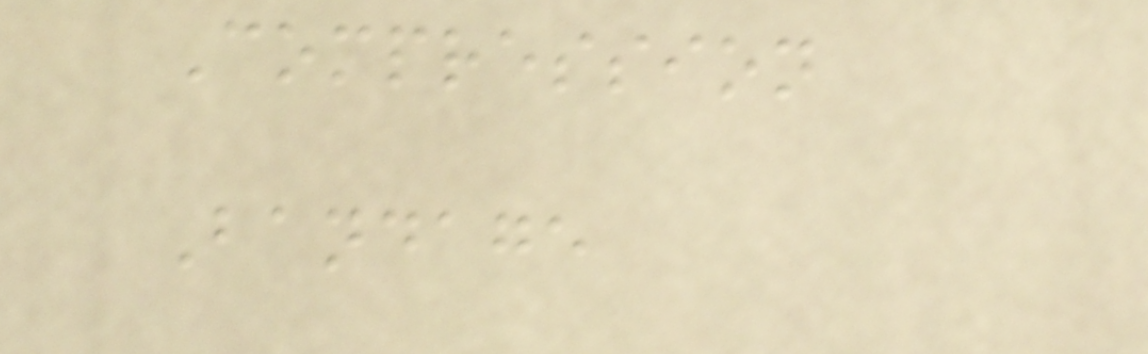Compression
Bandage
